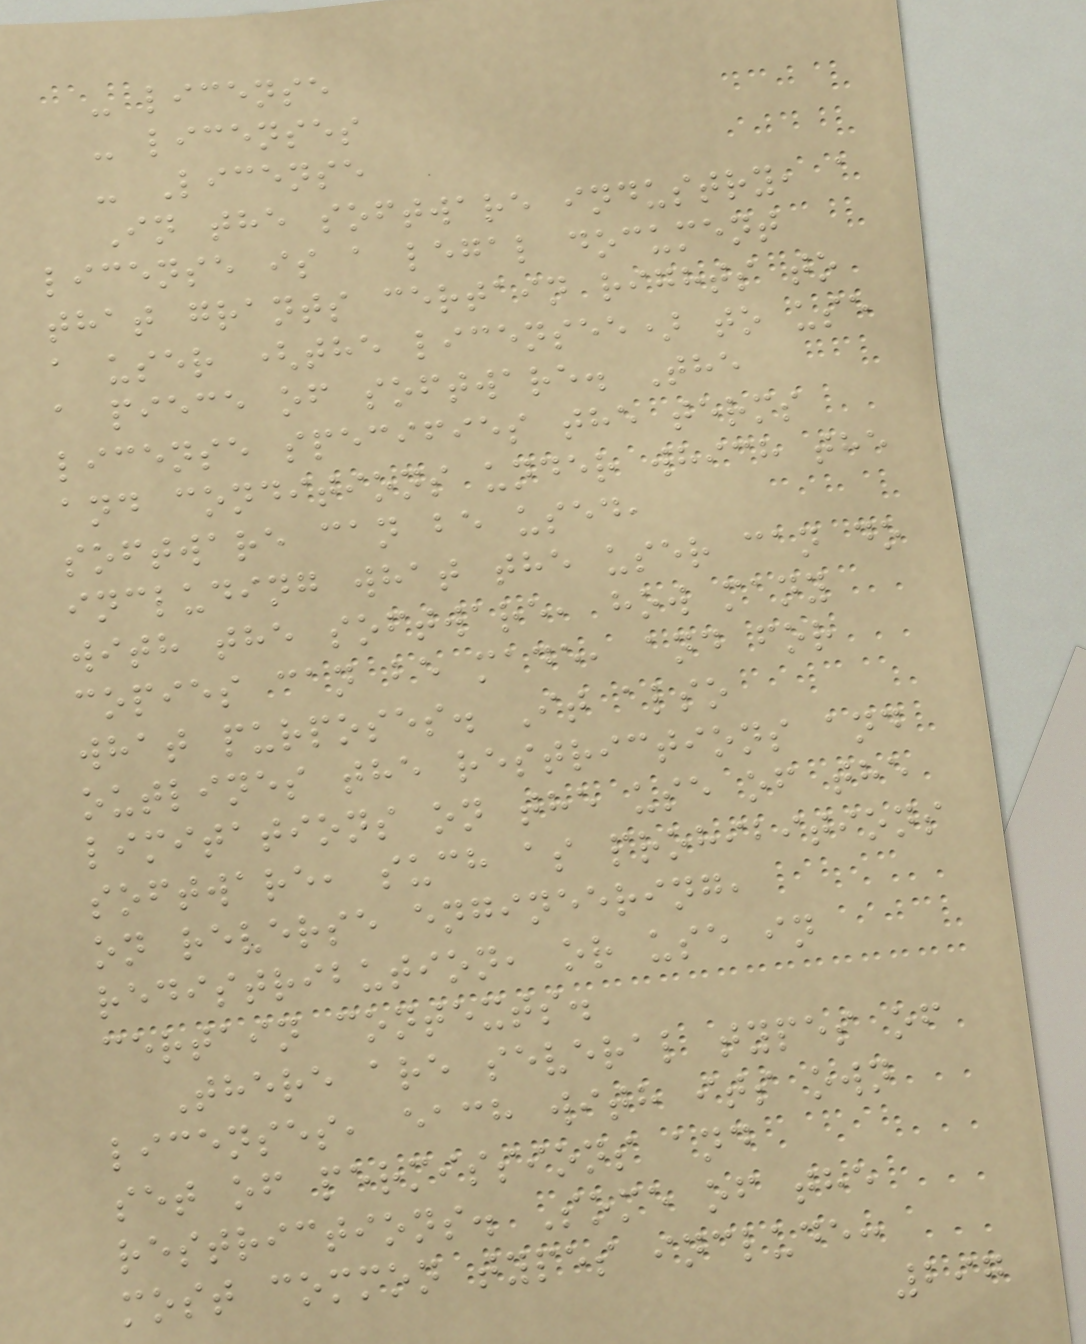- license
- licenses
- License
In the software industry, a
license is a legal document
that grants certain rights to
a user (the licensee) to use
a piece of software. The
license specifies the terms
and conditions under which the
software can be used,
including what the user can do
with the software, how many
copies can be made, and for
what purposes. It also
outlines the restrictions and
limitations on the use of the
software, such as prohibitions
on reverse engineering,
redistribution, or use in
certain contexts.
There are several types of
licenses, each with its own
set of permissions and
restrictions. Some of the
most common types include:
297
